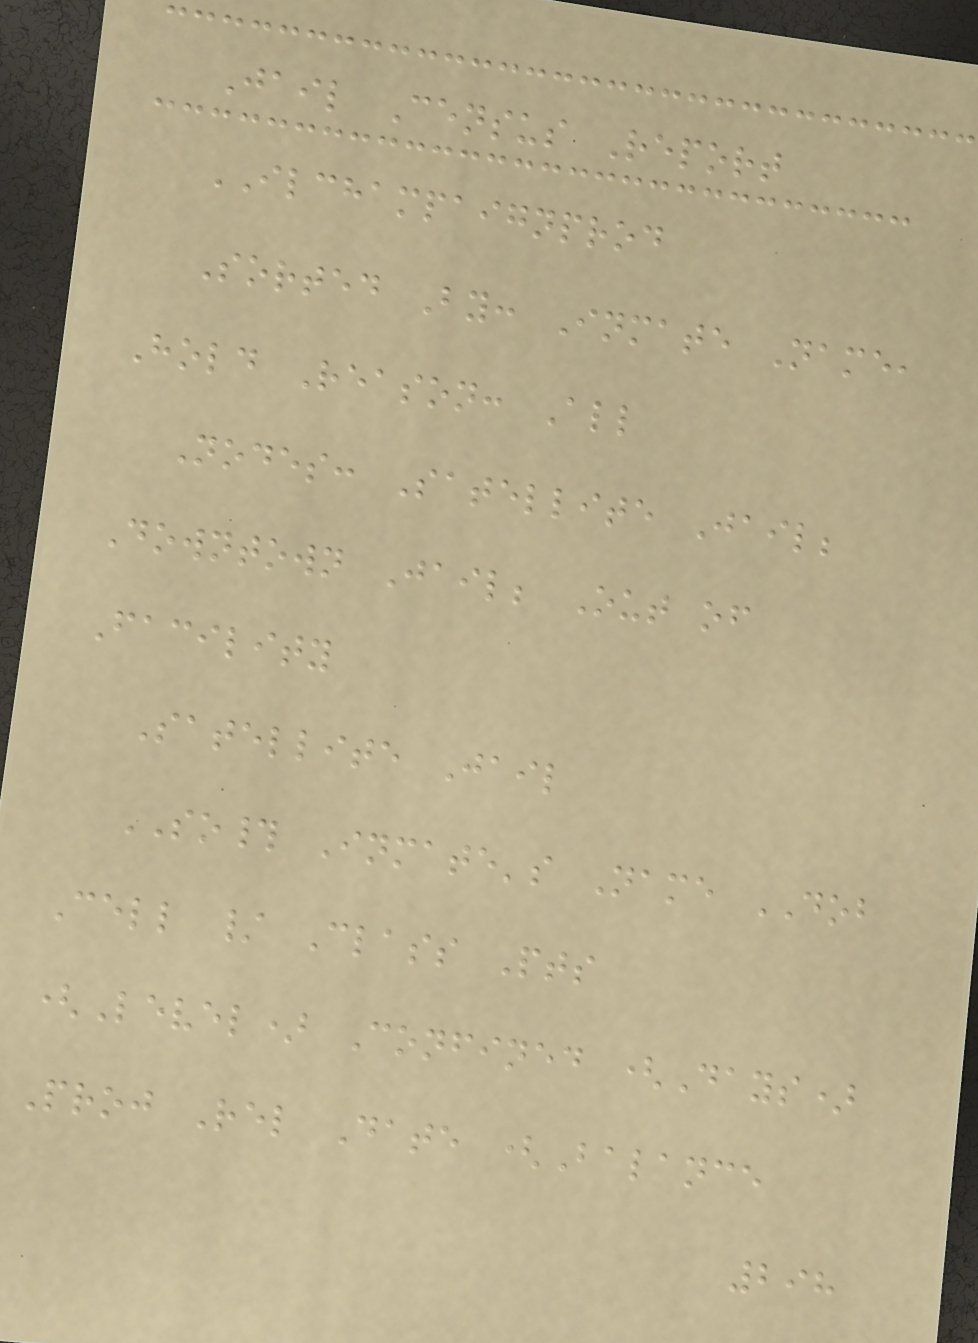Jail Census Report
ILCHAMPAIGNPROD
Sorted By: Inmate Name,
Hold Reason: All
Nodes: Satellite Jail;
Downtown Jail; Out of
Facility
Satellite Jail
SO# Inmate's Name DOB
Cell / Class Pts
(Level) Confined (Days)
Proj Rel Date (Balance
298
